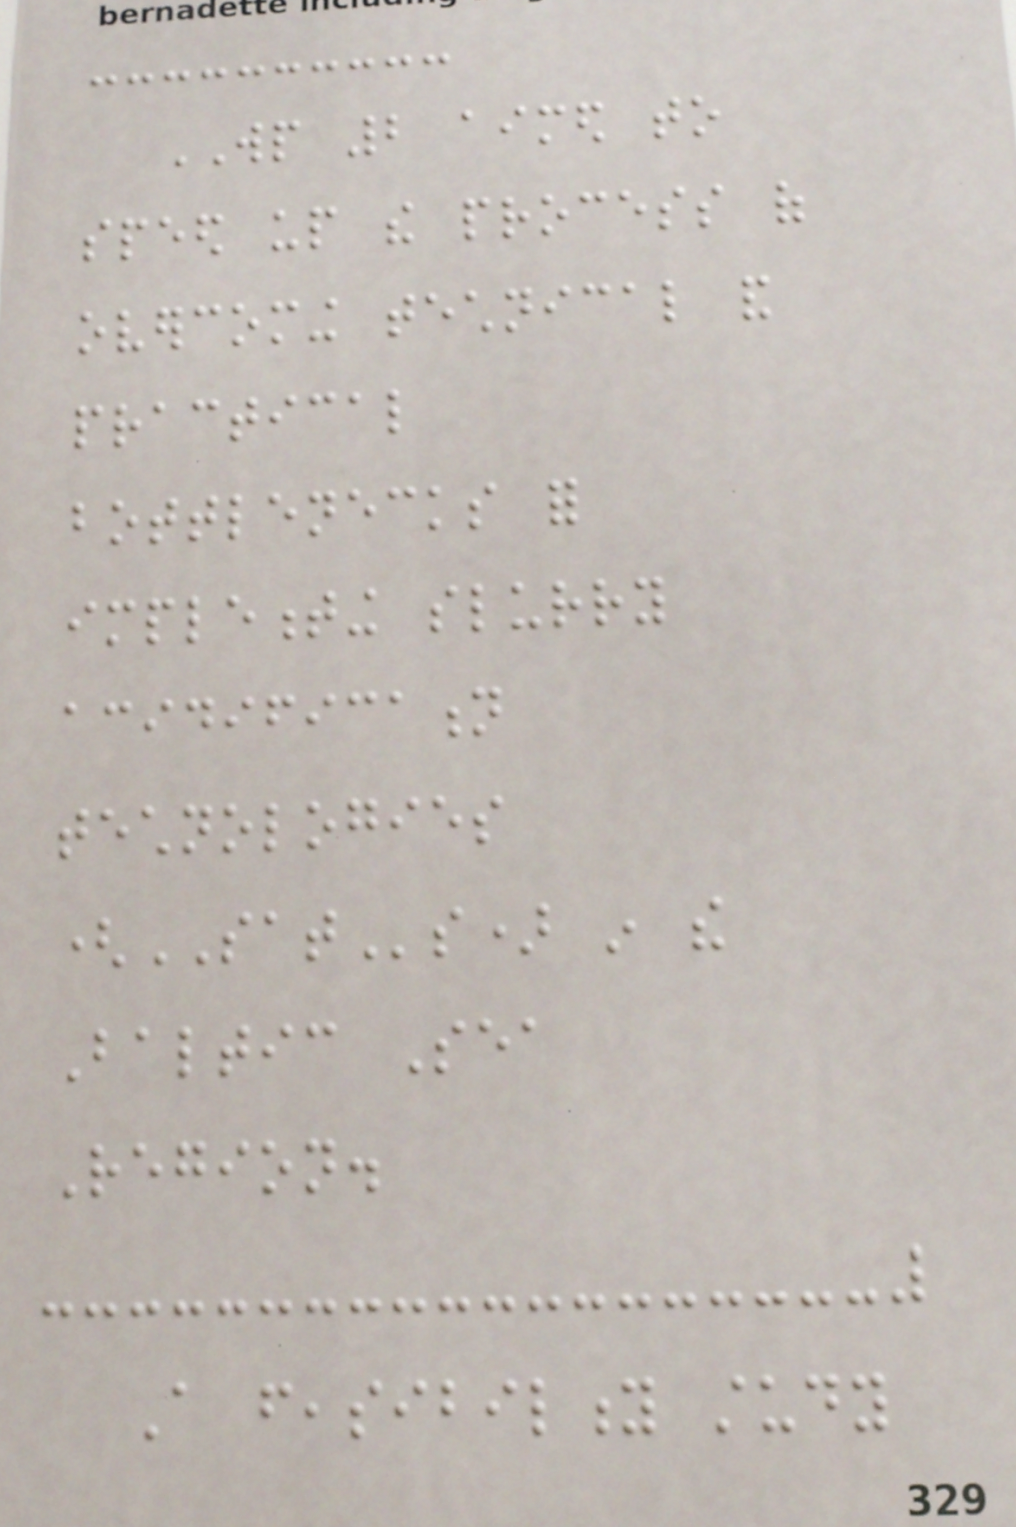WP 2 aimed to
speed up the process of
overcoming technical and
practical
bottlenecks for
implementing slurry
acidification
technologies
(SATs) in the
Baltic Sea
Region.
A feasibility study
